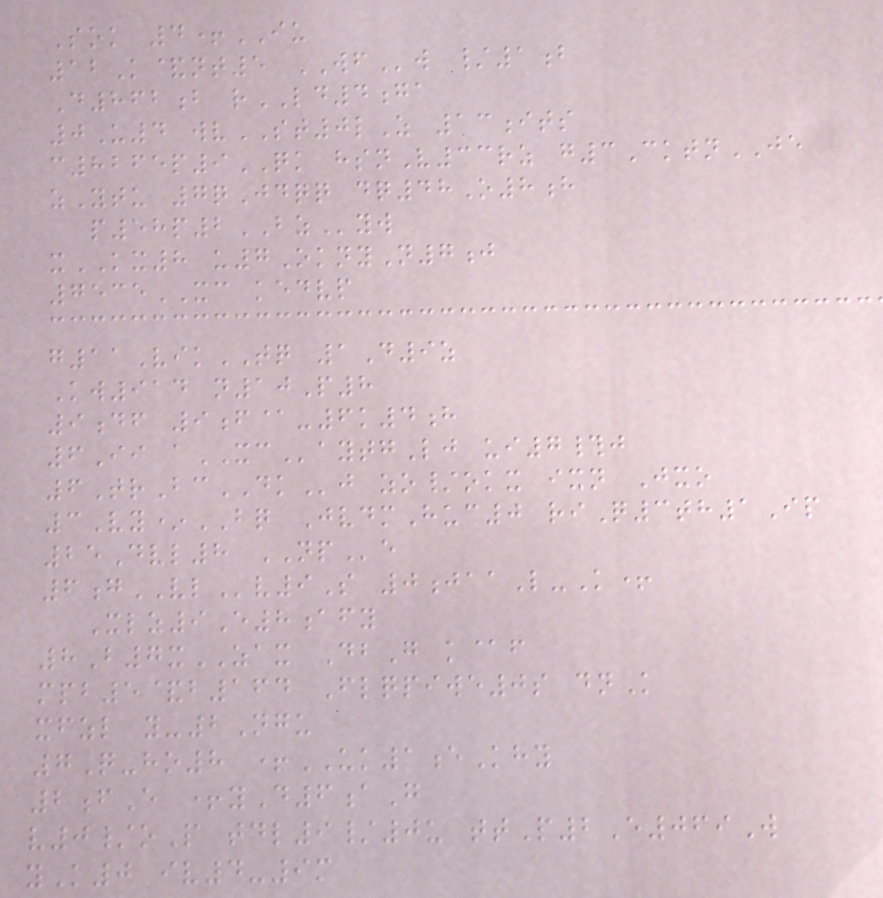Sok 4+IU
12K&nt5 WFw /1b
D862b rLD4ga
0U4 wvST0lZ 13its
c8265p9QK hsnV33rz g3CktnJE
zYtu 7qJdqq dq48O8h
p58p2BZyw
xKX8 u7OknyN7j
7535XC kedvp
g11VikTQ 1D9z
Kw914 n10P8
9df 9f@-6k4h
6Ii aXCaytgLj ui7#j
6TrBcDKj zo/okx ixn Jxo
3Vy*BQ JvdmHuc0 riQ3th1Ip
25Dvl8 NPe
6gVLv9S 0jaaL-K+
Xlz9E8afy
8B7xZAX DbG k@f
mpb5&b164 Flqpiwe0s dnK
xfzl y-2Ngu
7Q-ho8 +UK1eKhy
2fE +yD6aG
v0/oP tdl9/0u ttP2E069W
yK0 iv4-9m
